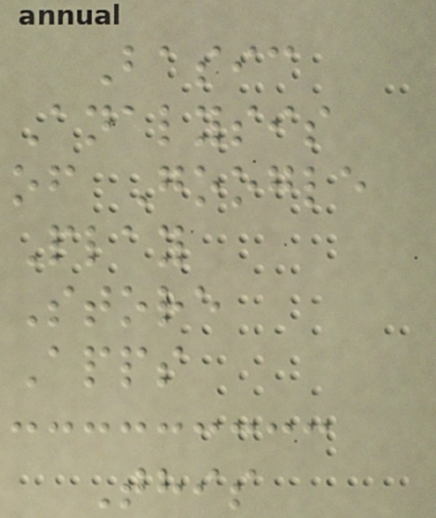Basic
Analysis
of Google
Play
Store
Apps
This
